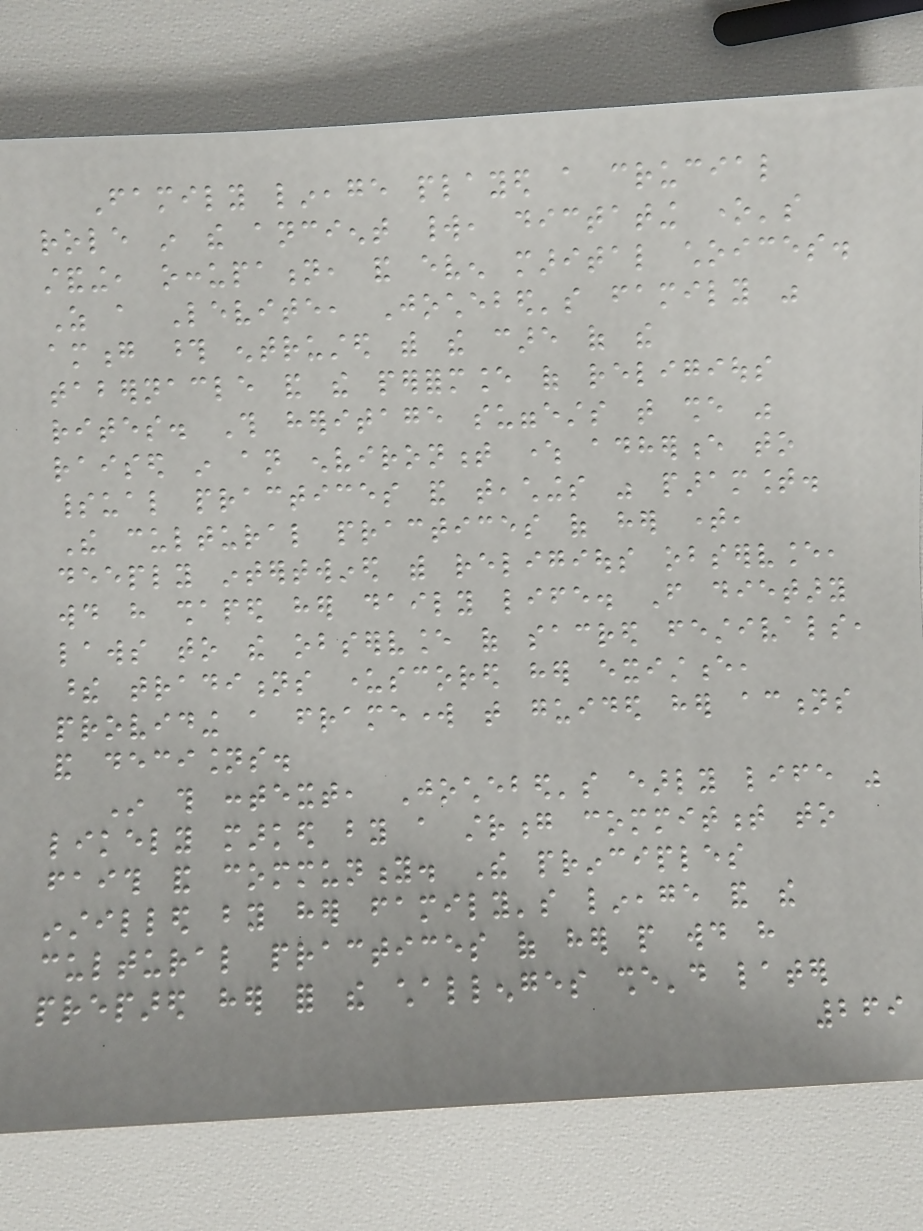Family lineage played a crucial
role in the ancient world, dictating one's
standing, occupation, and even marital choices.
As a Levite, Jochebed's family was
among those entrusted with the care of the
tabernacle and the performance of religious
rites. This heritage suggests that she was
raised in an environment where adherence to
spiritual practices and teachings was paramount.
The cultural practices of her time,
deeply intertwined with religious observance,
would have shaped her daily life. From dietary
laws to the observance of sacred festivals,
these traditions underscored her existence,
providing a framework that guided her actions
and decisions.
In this context, Jochebed's early life was
likely marked by a strong commitment to
faith and community. The principles
instilled by her family's lineage and the
cultural practices of her people would have
prepared her for the challenges she'd later
269
